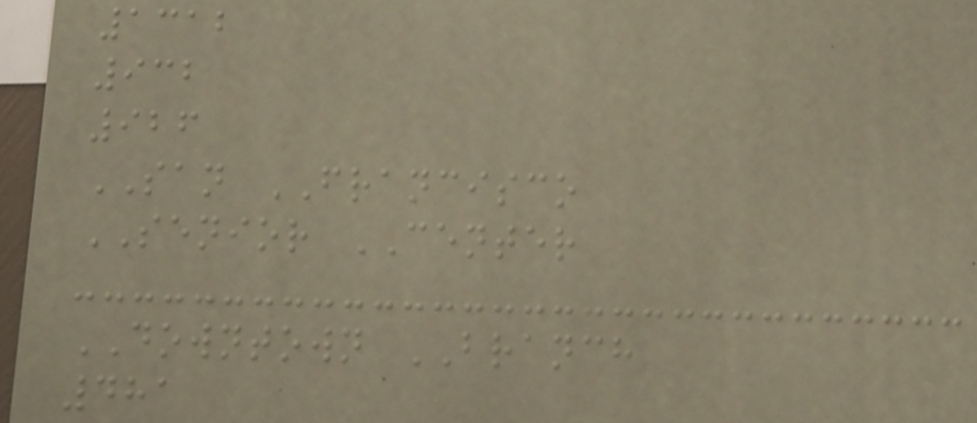1312
932
926
SAN FRANCISCO
SENIOR CENTER
DOWNTOWN BRANCH
481
